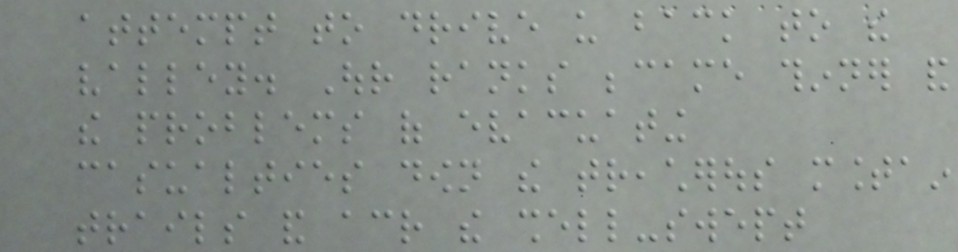attempt to drive us back to the
valley. Our ranks became thinner and
the problems of evacuating
casualties down the treacherous mountain
trails and across the shell-swept
